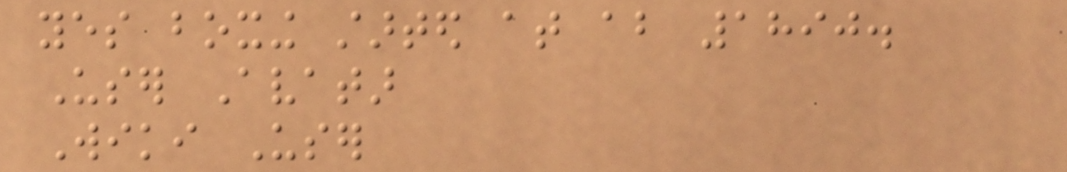yes boxing started at about 1890.
User Avatar
Wiki User
